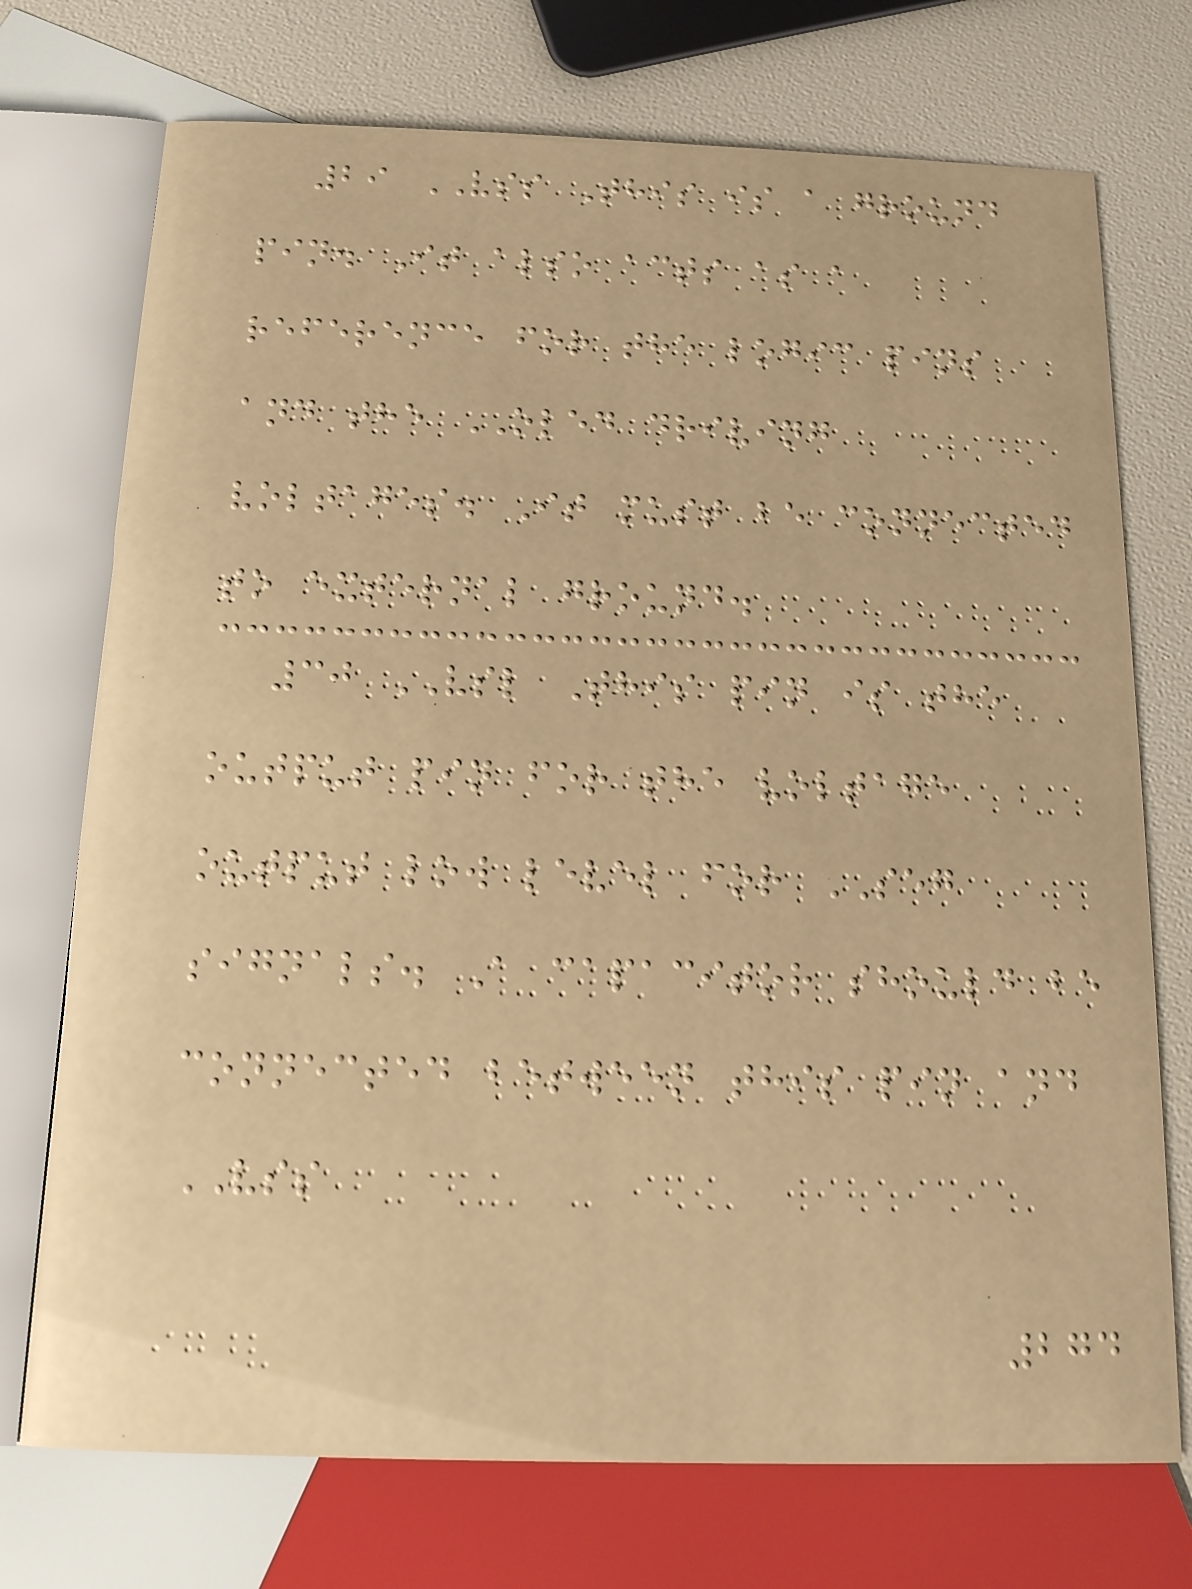29 VSS This is a ground
pin. It also acts as a
reference for the logic pins
and the OLED driving
voltages. It must be connected
to external ground.
30 VSL This pin is the
output pin for the voltage
output low level for SEG
signals. A capacitor should be
connected between this pin and
VSS
274
